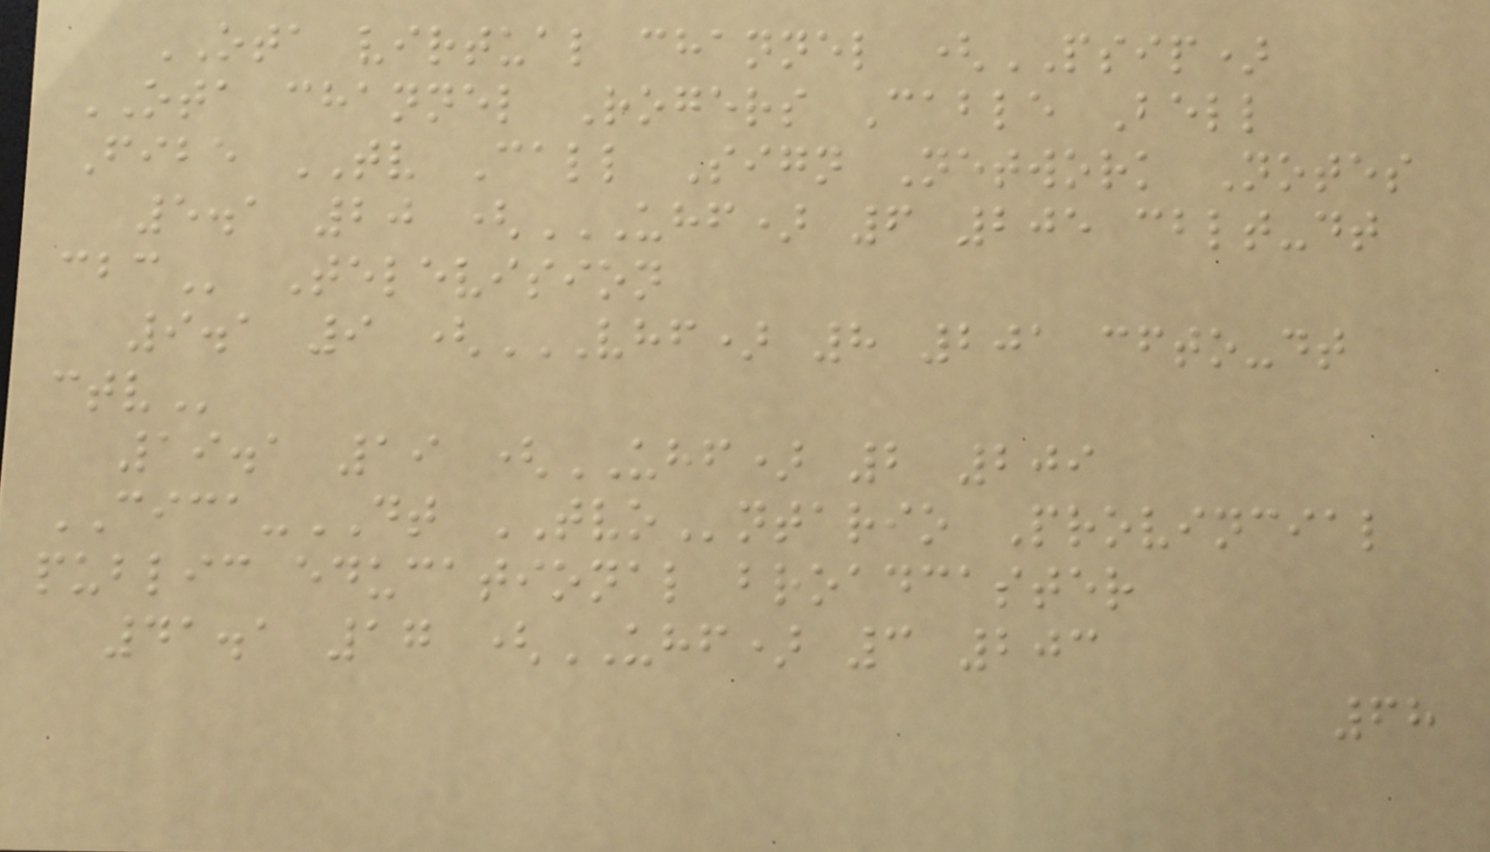OTA virtual channel (PSIP)
OTA channel Rogers Cable Bell
Fibe TV Call Sign Network Notes
5.1 20 (UHF) 6 205 CBLT-DT
CBC Television
9.1 9 (VHF) 8 201 CFTO-DT
CTV
19.1 19 (UHF) 2 209
CICA-DT TVOntario Provincial
public educational broadcaster
41.1 17 (UHF) 3 203
68
